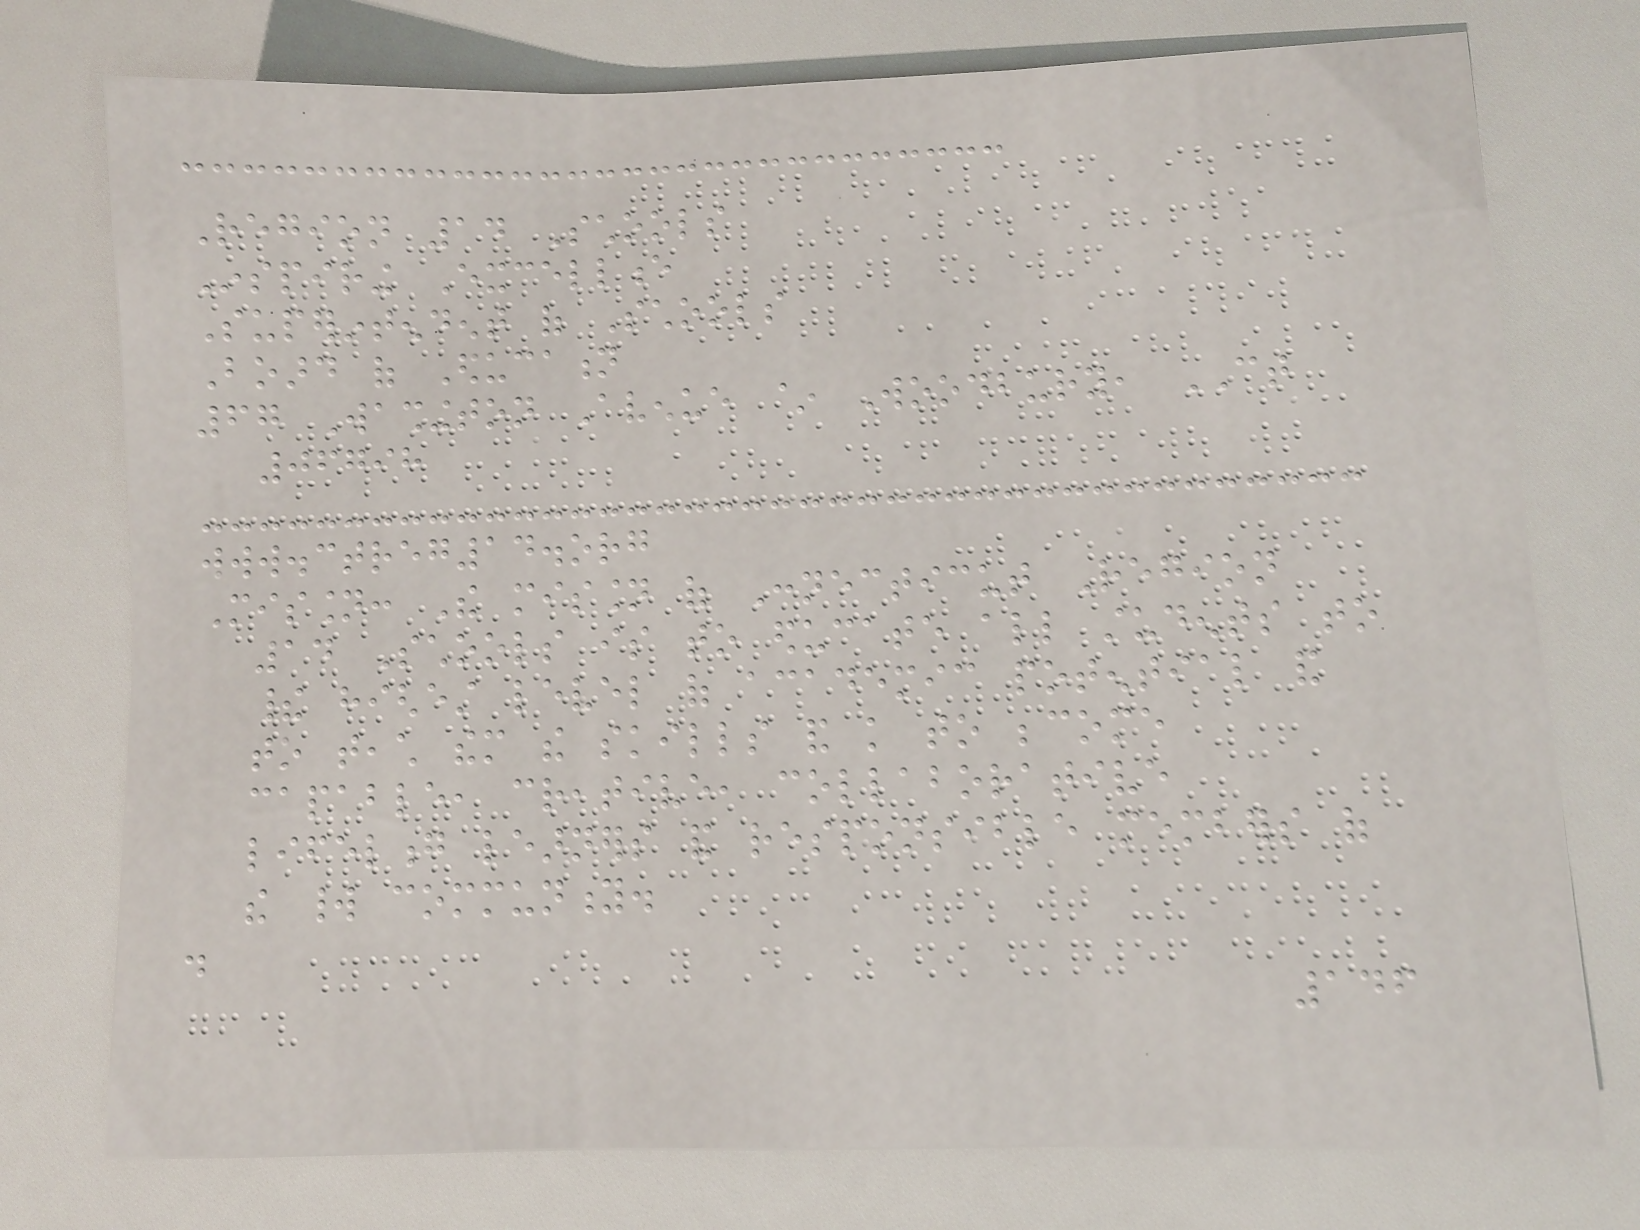Region 14 Schools
Inspiring Excellence
Superintendent of Schools
Board of Education
67 Washington Avenue ~ Woodbury, CT
06798
www.ctreg14.org
Mission: The mission of Connecticut Region
14 Schools is to educate all students to
their highest level of academic potential and
to teach them the skills and knowledge to become
capable, creative, collaborative
lifelong learners and responsible members of
the world community.
.
146
